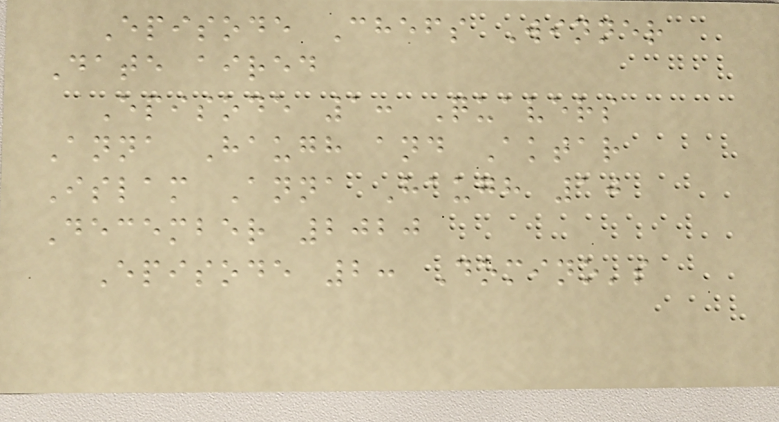Episode Chefs Winner
Date aired
Episode 1: Quavers
Anna Haugh and Aktar
Islam Anna Haugh 10
December 2020
Episode 2: Domino's
